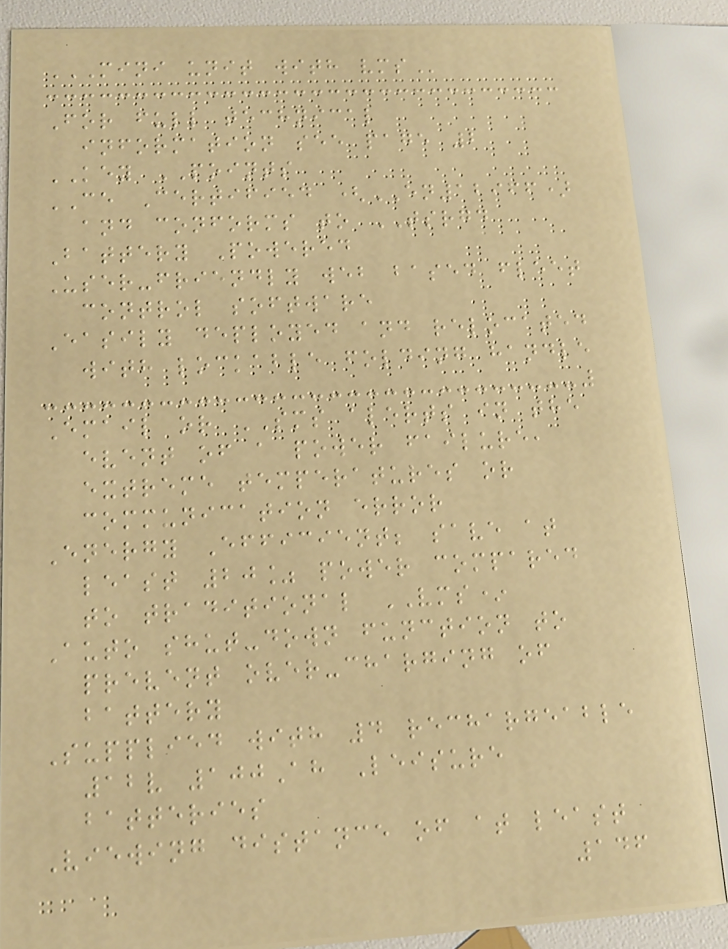MINI UNIT WITH VMS
For full technical
information see page 2
KEY POINTS
CE Certified (EN12966)
and conforms to TSRGD
Battery Powered
User-friendly web based fleet
control software
Easily deployed and relocated
with lockable folding handle
Email or SMS alerts in the
event of a power failure,
extreme temperatures or
communication error
Energy Efficient; save at
least 20% power compared
to traditional VMS*
Auto shut-down function to
prevent over-charging of
battery
Supplied with 4 rechargeable
12v 100Ah Leisure
batteries
Viewing distance of at least
146
